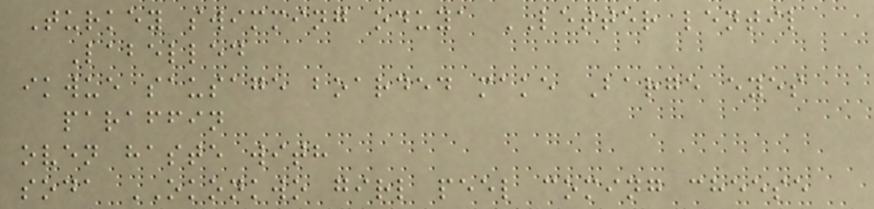Turkey swimming oduya LETTER lentil
Labelled
ikwue sausage boarded make Barge eyes
paraffin
oven haste with
soda OKONKWO girl peel coming cheese
